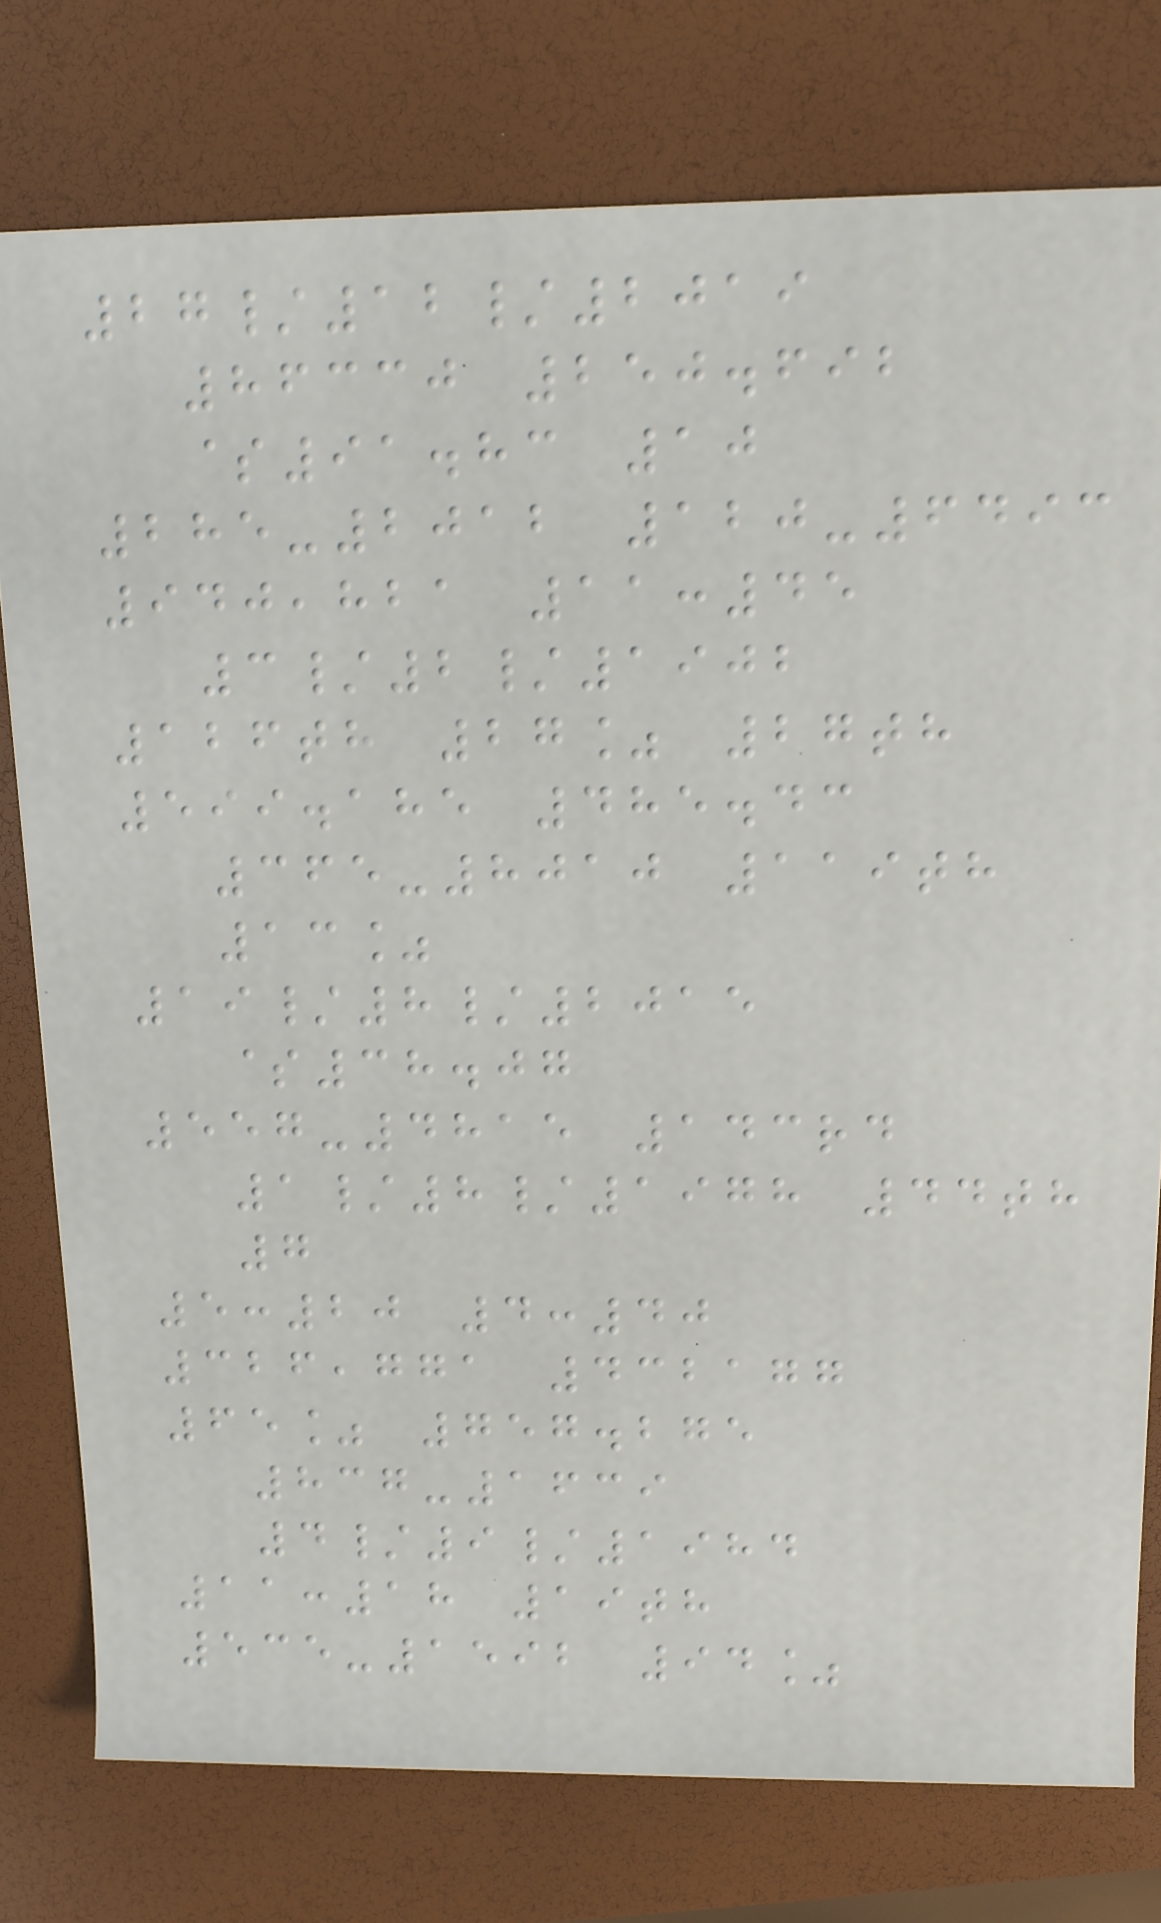27/12/2019
86330 250.692
$91.83 10
285-2012 120-6493
940,821 11:45
3/2/1902
126th 27% 27th
599.185 485.43
365-8010 119th
13%
19/8/2015
$38.07
557-4815 143rd
1/8/1978 44th
7
5:20 4:40
326,771 432177
65% 757.275
837-1639
4/9/1984
11:18 19th
535-1592 94%
